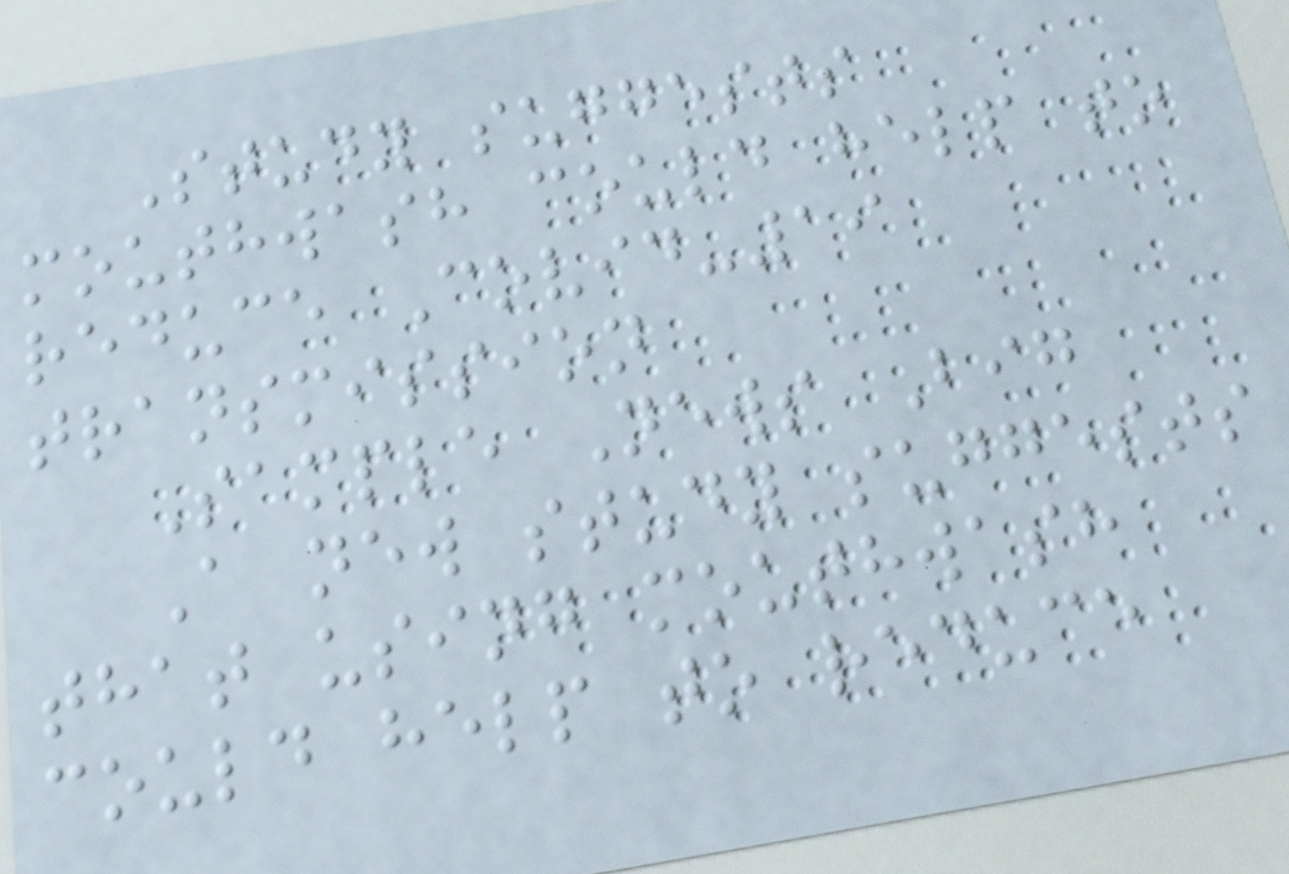Study suggests
mouthwash could help to
reduce Covid-19
transmission
Sample News Big
A new study suggests
that using mouthwash
could help to reduce
